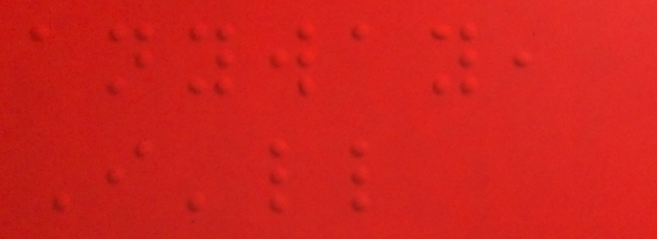anyway,
I'll
